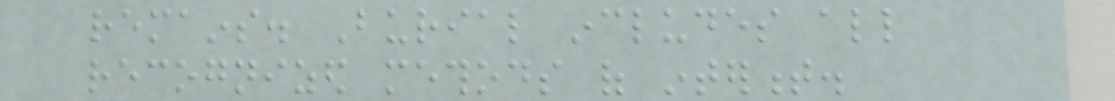remains. Burial includes all
recognized methods of interment.
